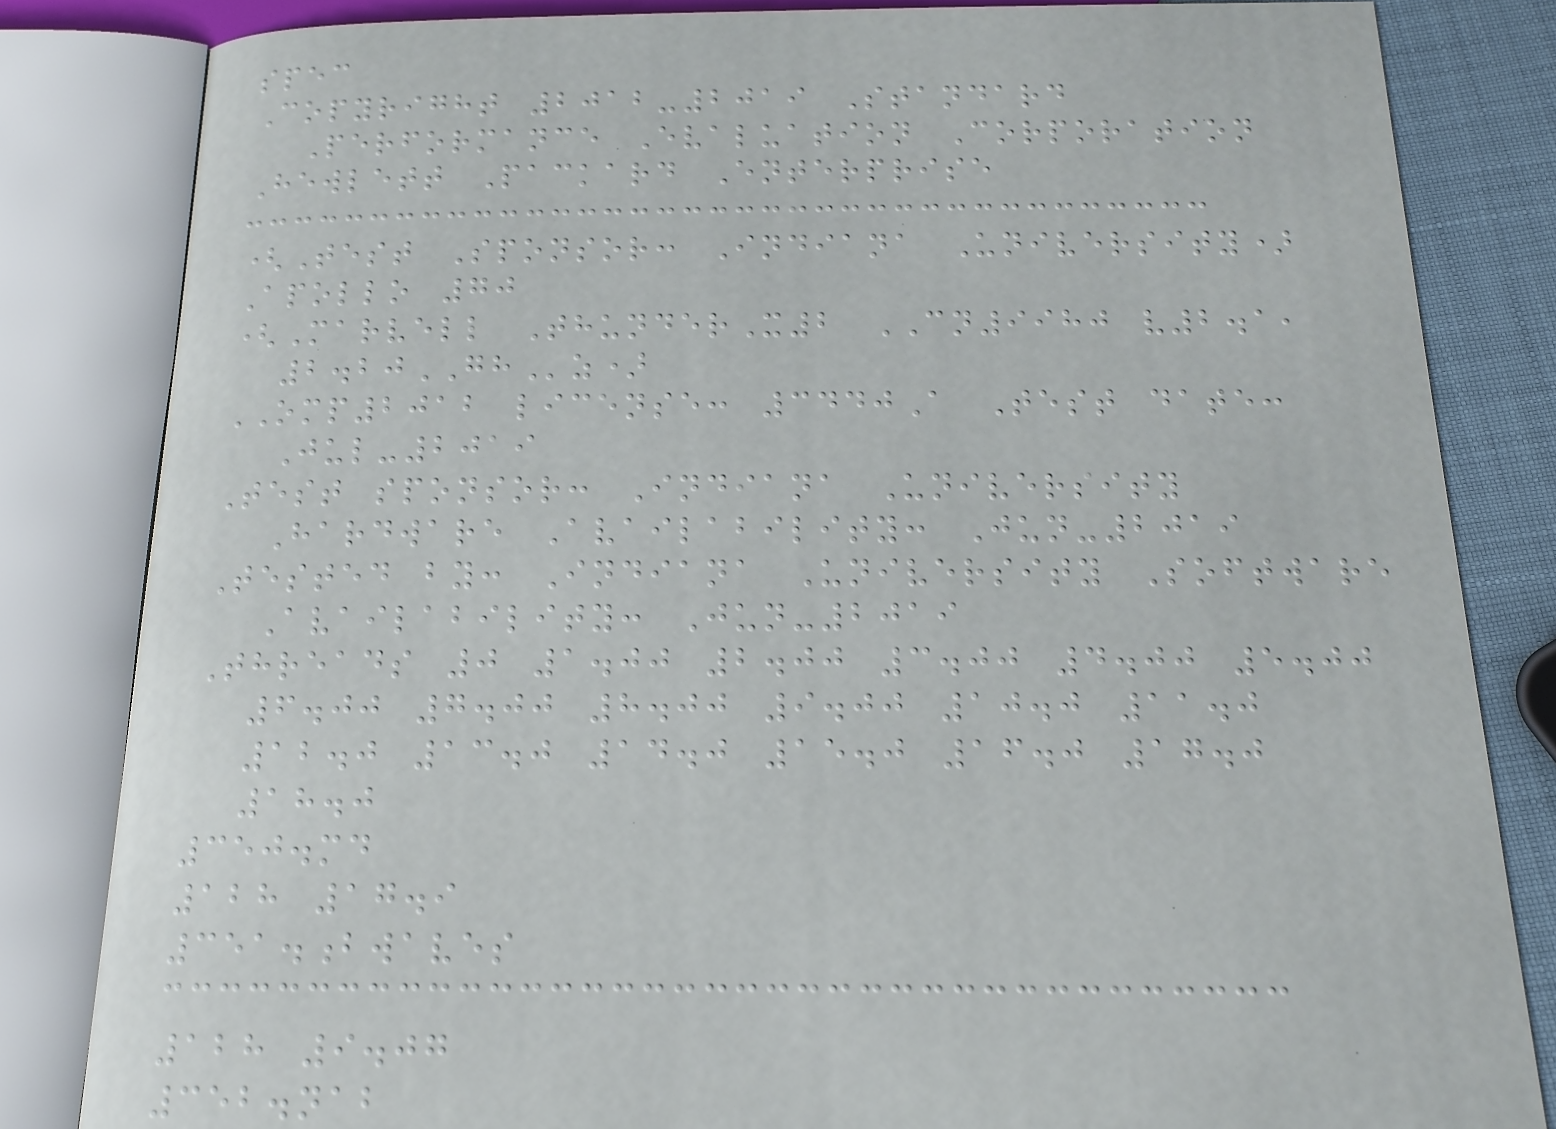spec
Copyright 2012-2019 Standard
Performance Evaluation Corporation
Hewlett Packard Enterprise
(Test Sponsor: Indiana University)
Apollo 70
(Marvell ThunderX2 CN9980 v2.1,
2.20GHz)
OMP2012 license: 3440A Test date:
Jul-2019
Test sponsor: Indiana University
Hardware Availability: Jun-2019
Tested by: Indiana University Software
Availability: Jun-2019
Threads 0 1.00 2.00 3.00 4.00 5.00
6.00 7.00 8.00 9.00 10.0 11.0
12.0 13.0 14.0 15.0 16.0 17.0
18.0
350.md
128 17.9
351.bwaves
128 9.07
352.nab
